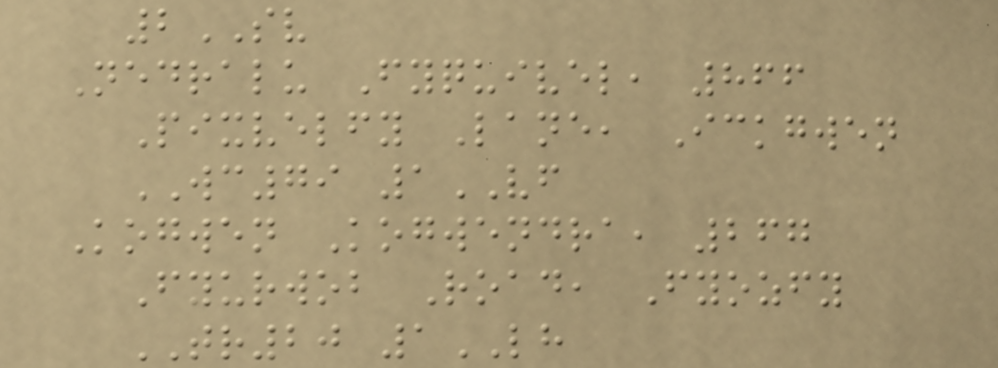2SV
Nedralu Fyquivel, 866
Pixvelfy Lane, Ickgwen
WC79 1VF
Kogwen Kogwendra, 267
Fyurwob Road, Fyozfy
TR20 1LH
